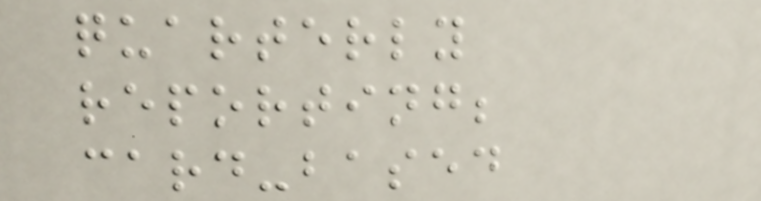quarterly
reporting;
card-based
